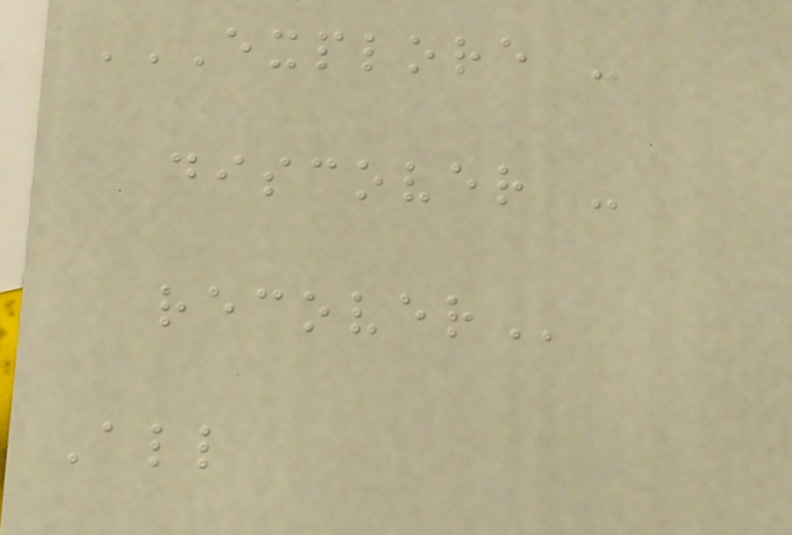EXPLORE -
DISCOVER -
RECOVER
All
